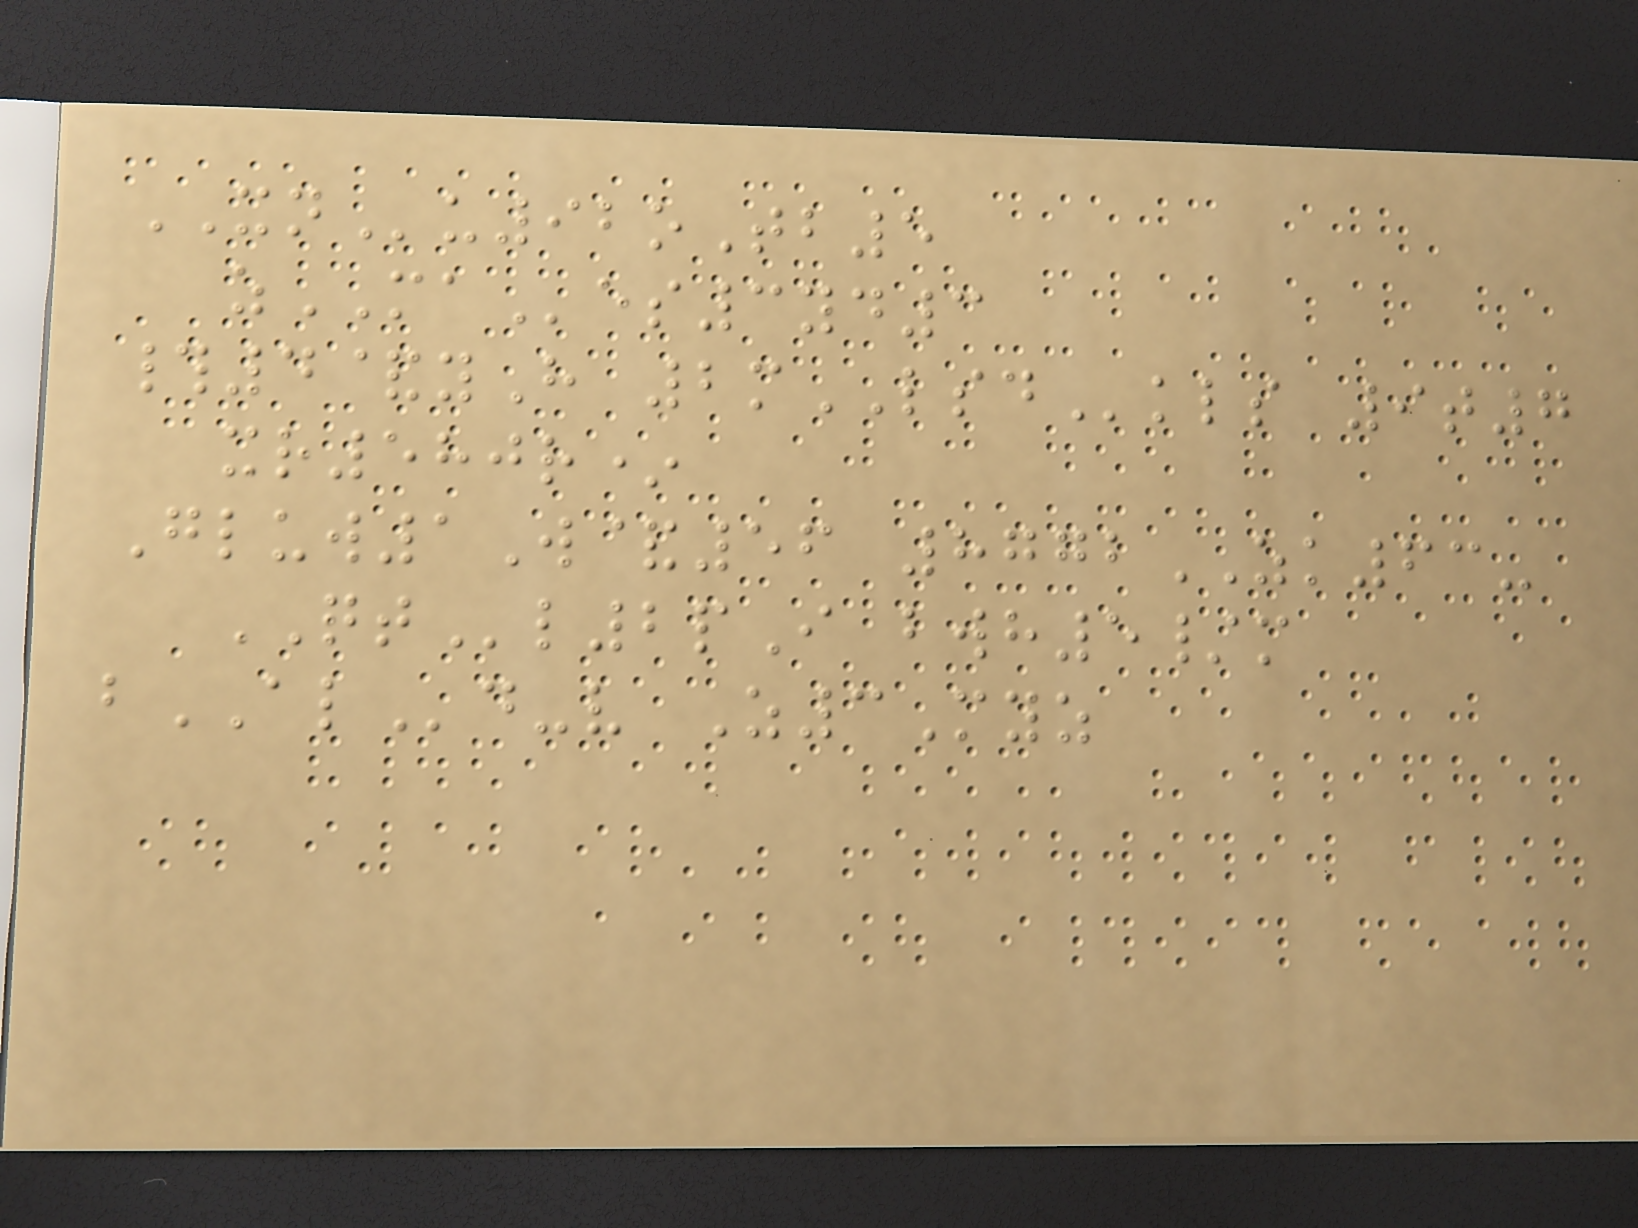XNu92oTb5
zMAes3yd3
#4&yH 2mLSDkls 9t7
xr580r*
Gluw1W&56 8772ZK63-
QTl2pI bwh5/m
bALd-v Z3Myz
